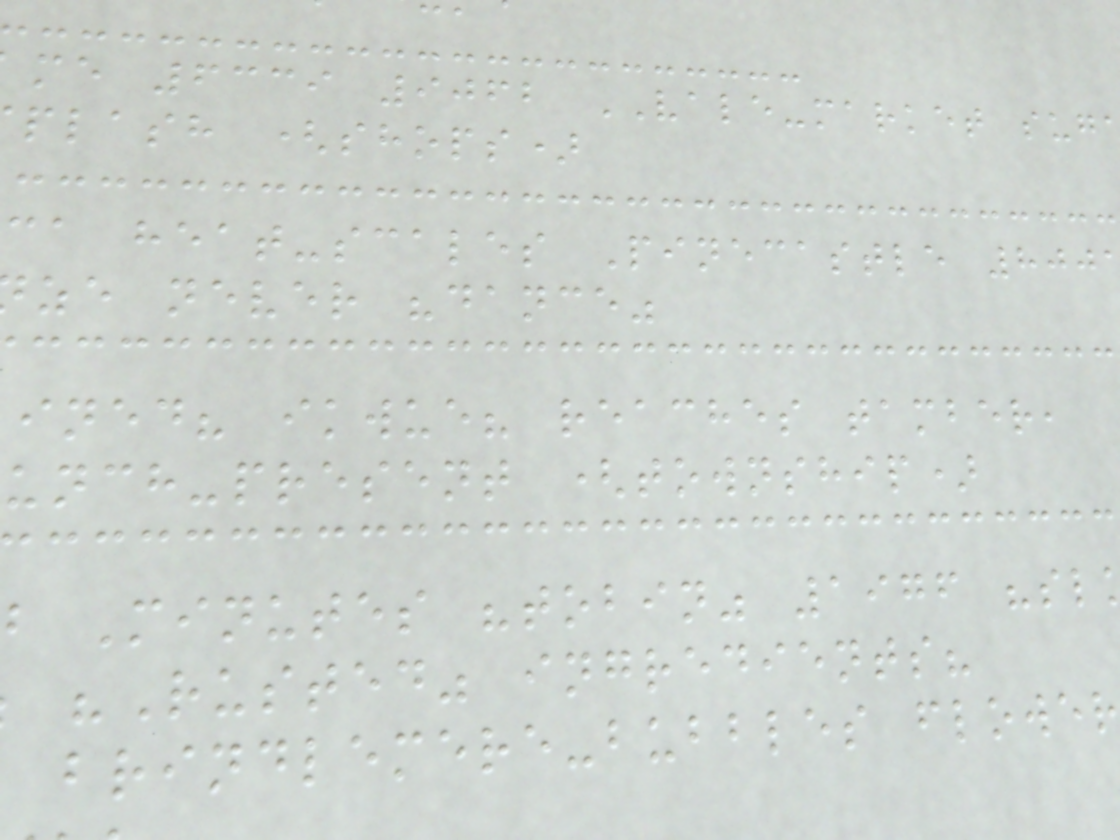me 6339 9062 VALE-market sug
plash (shops)
ca heat-scales Pinecastle 800
ze never "dance"
ined? ikwue? reaches tamber,
unch-present (township)
Minutes "tobin" 1976 "sl
"Rusted" ingredients?
brindlemere-bubbles flower
